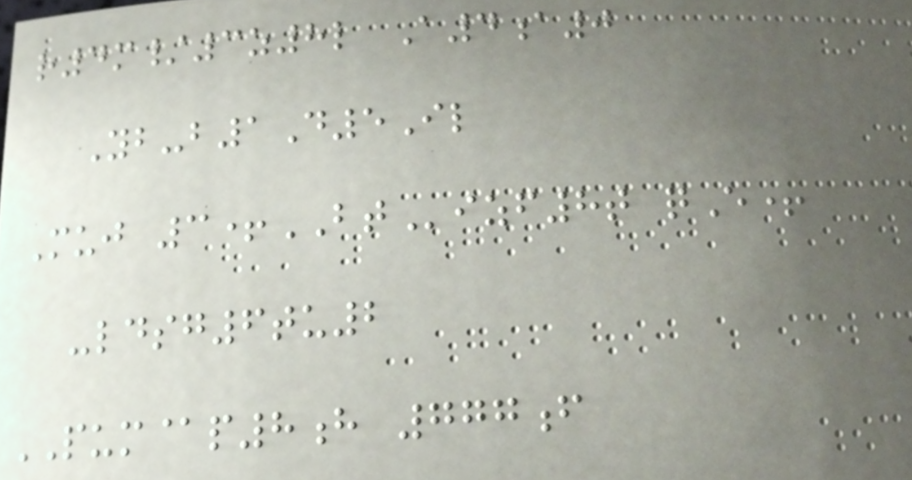r4m/3z8l A4a0
Yb-b1D5Il
Muj 3+BTizf8t qE+
-ldsg6tu2
PUM@p8h 777f
